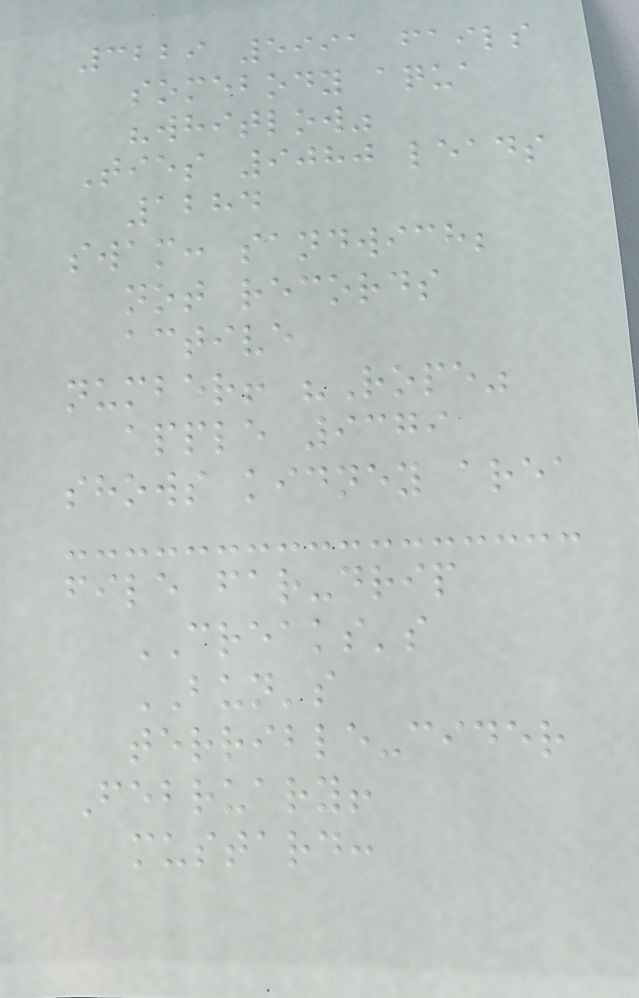3229 5991 fails
somebody aqua
"whitlow"
Ties 9080 leads
1284
swam: sandwich;
not records
active
number! "Rope"
apple 9379
shows kidney area
file far-drip
CREAKS's
BUN's
terrible-cider
February!
mustard:
